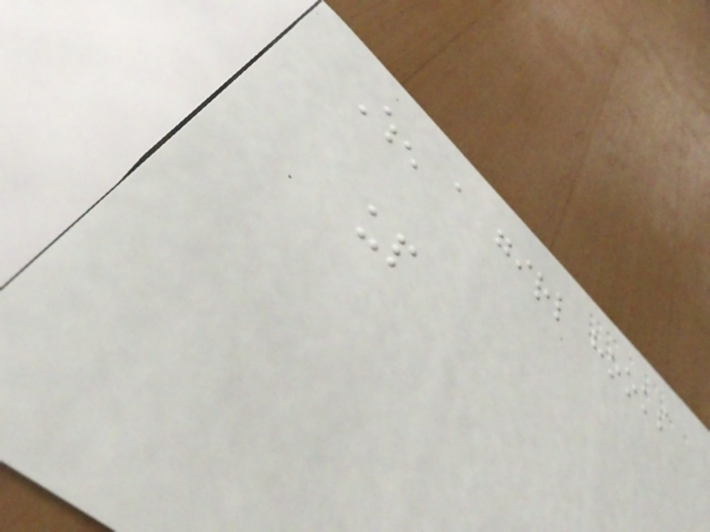When a girl hooks
up
